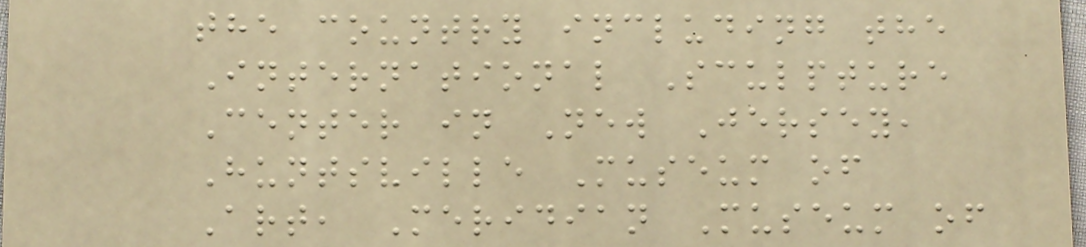the country including the
International Sculpture
Center in New Jersey,
Huntsville Museum of
Art, Meridian Museum of
